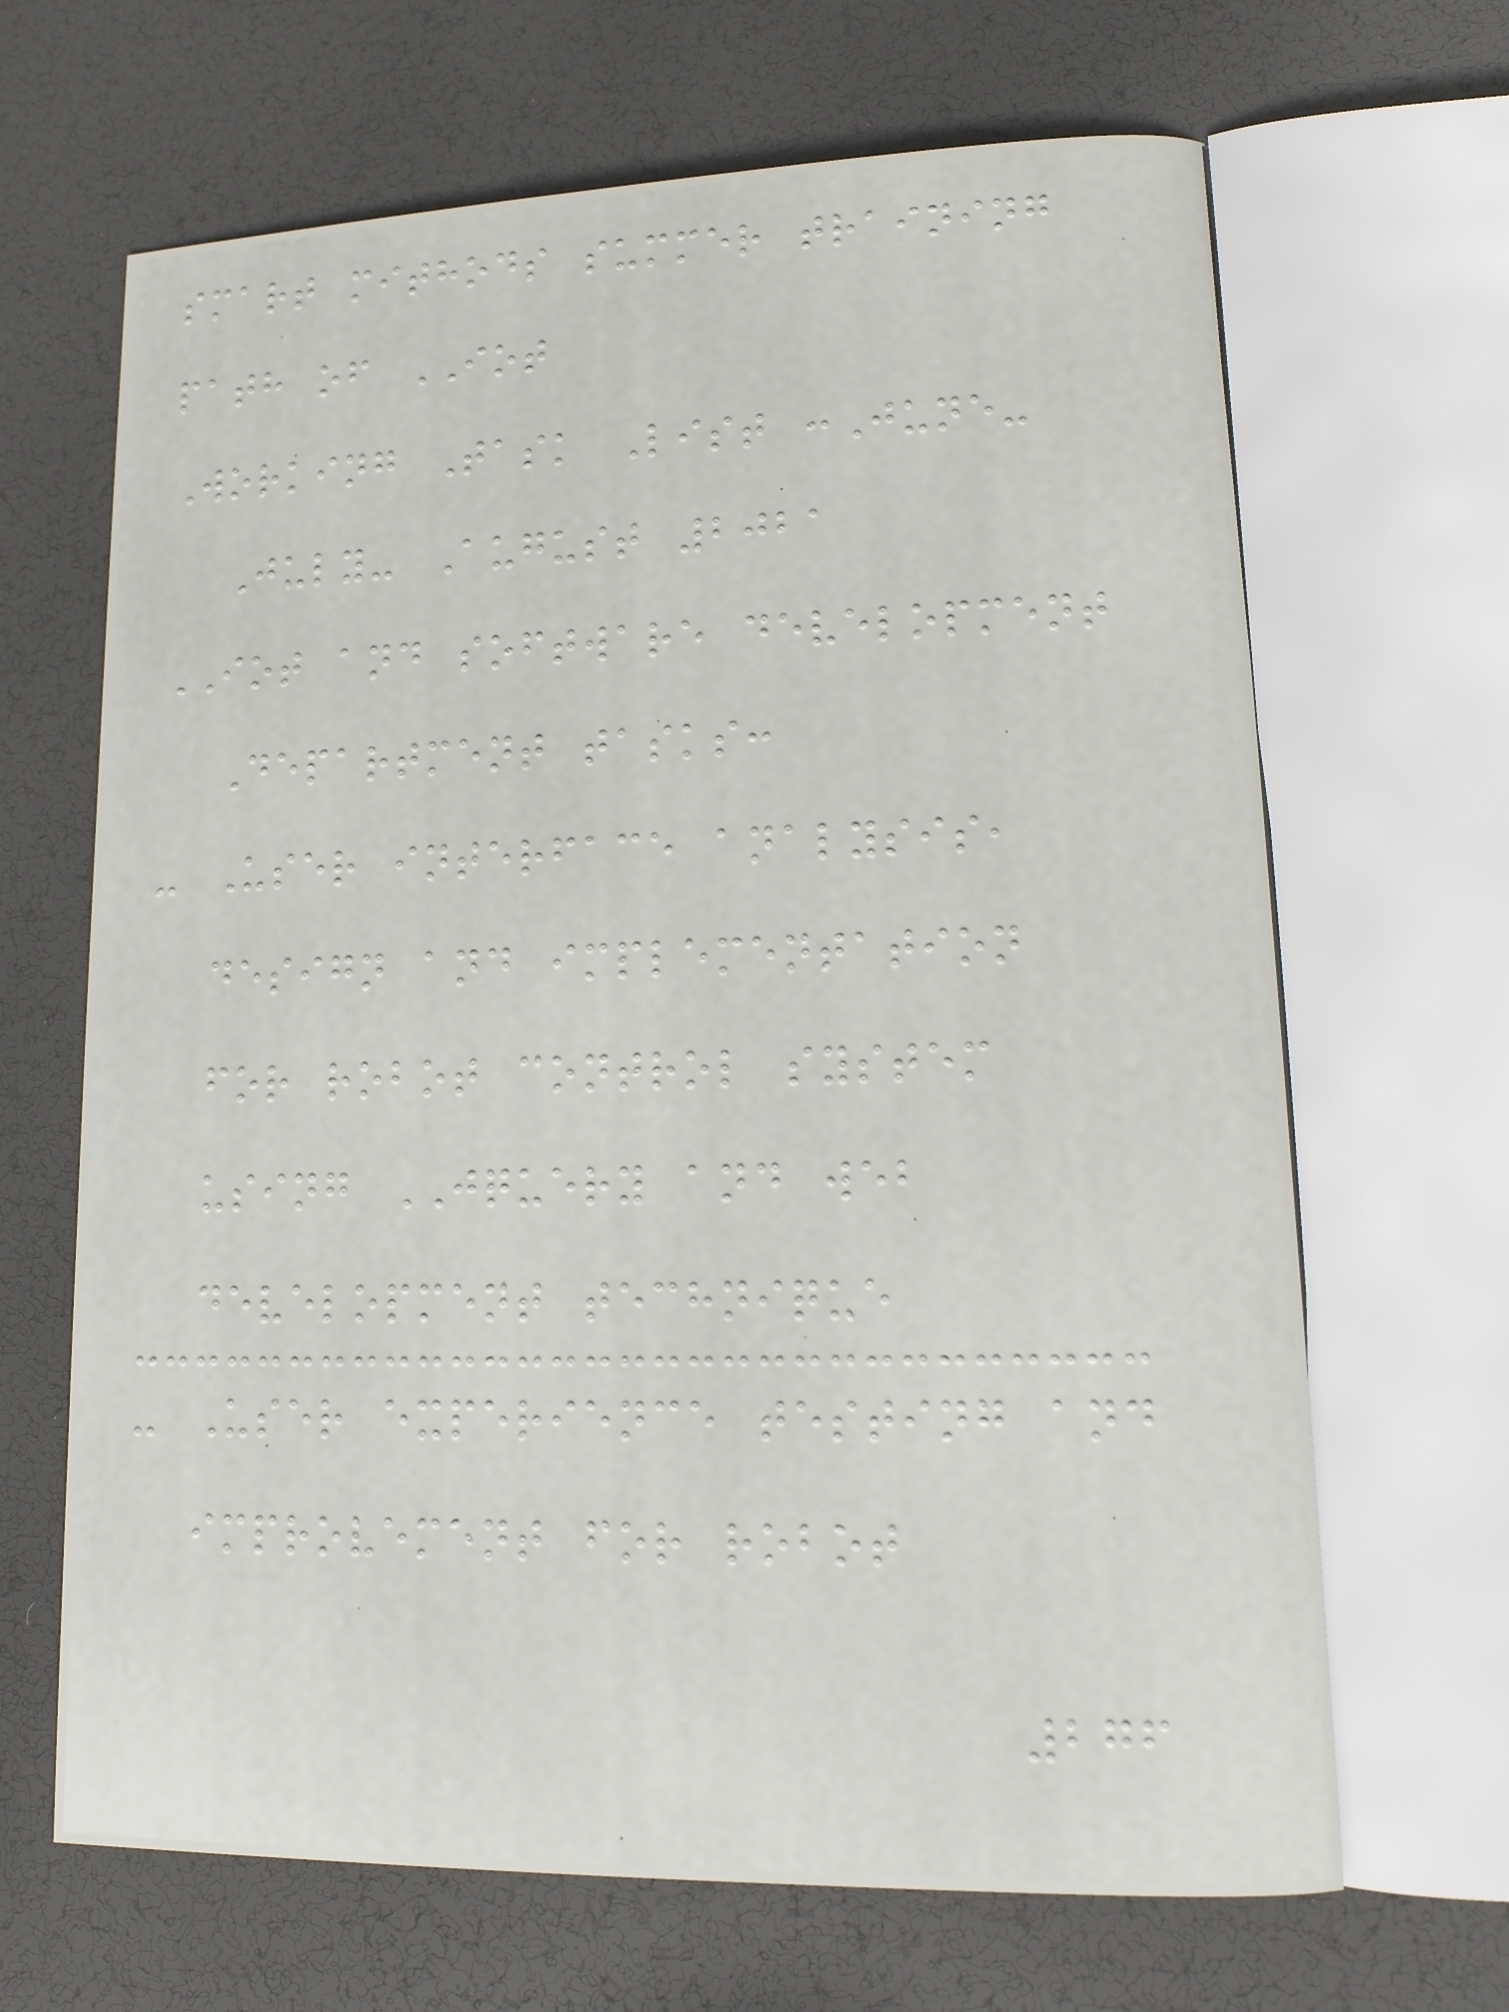smart mithods summer training
path of IOT
Working Task List :June-
July- August 2021
IOT and software development
Department tasks:
- User interface analysis,
design and implementation
for robot control system
using JQUERY and web
development technique
- User experience testing and
improvement for robot
276
